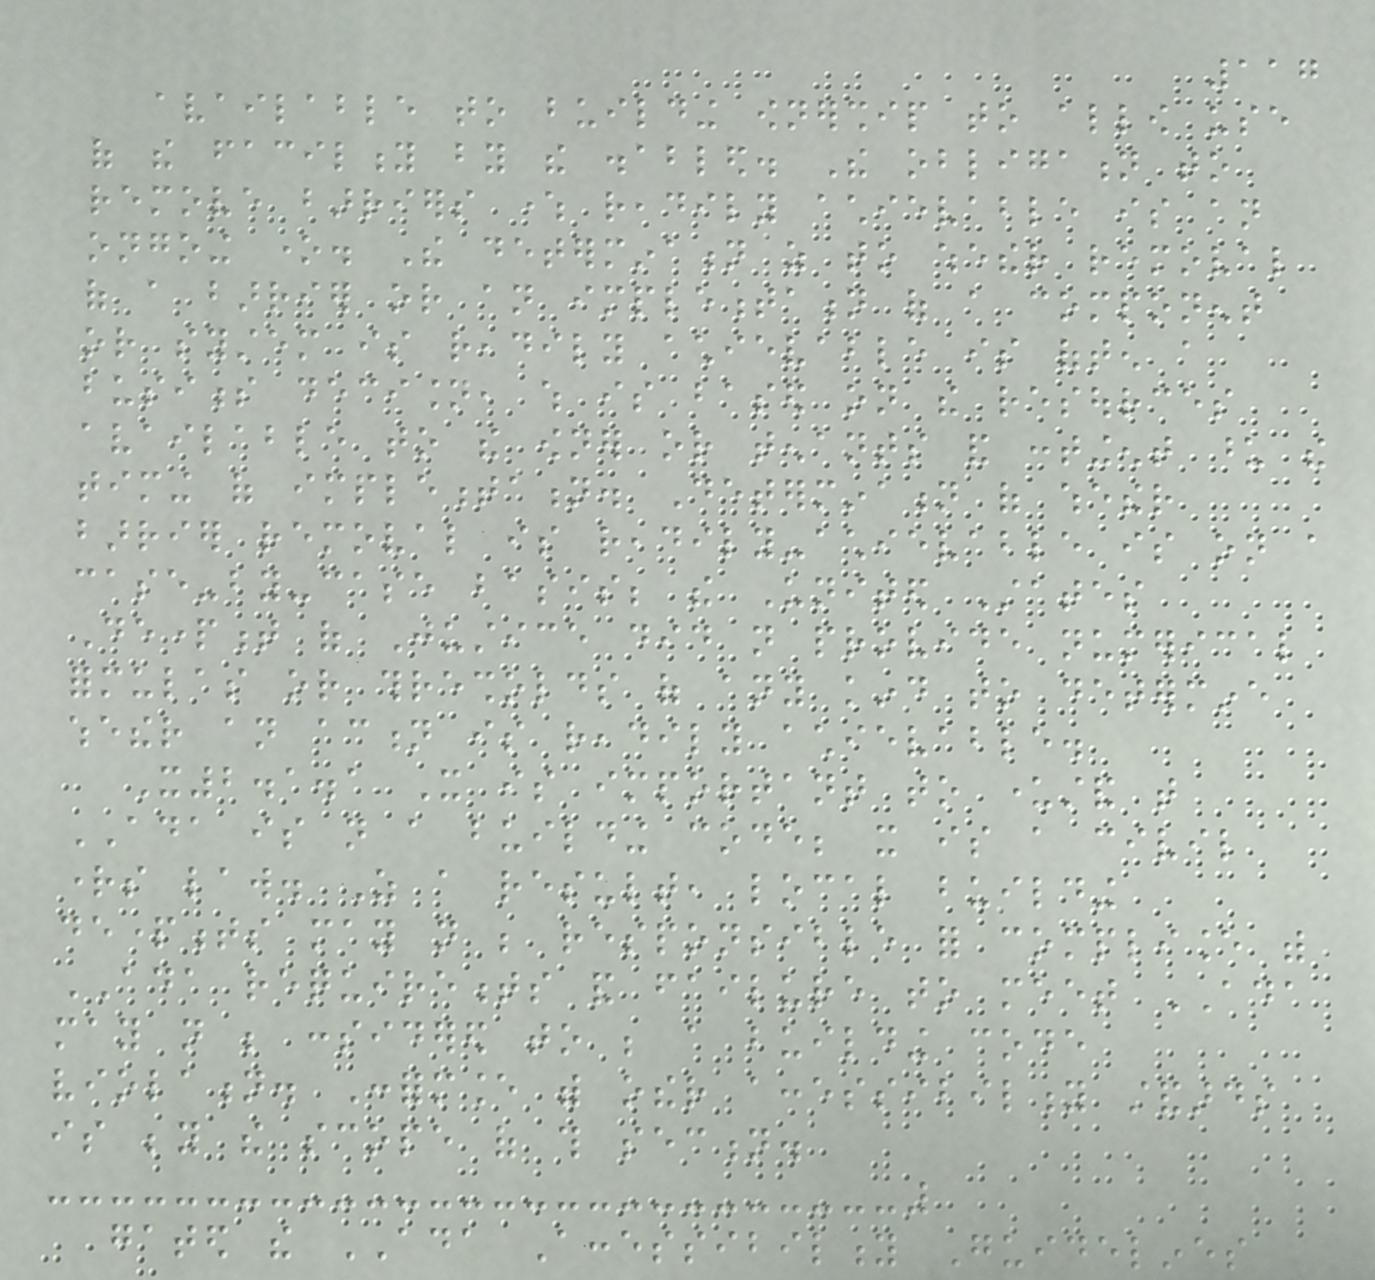117
available to building ownership to allow use
of the facility by the disabled. The obligation to
remove barriers where readily achievable is an
ongoing one. The determination as to whether removal
of a barrier or an implementation of a component
or system is readily achievable is often a
business decision, which is based on the resources
available to the owner or tenants and contingent upon the
timing of implementation. Determination of whether
barrier removal is readily-achievable is on a
case-by-case basis; the United States
Department of Justice did not provide numerical
formulas or thresholds of any kind to determine
whether an action is readily achievable.
X2.1.1 It is important to understand that
ADA is not a building code; it is a civil
rights law. As a result, local building
departments may not be responsible for compliance with
ADA requirements and failure to meet ADA
may not be considered to be a building code
violation. Conformance with other accessibility standards
is beyond the scope of this section.
gated the ADA Accessibility Guidelines
